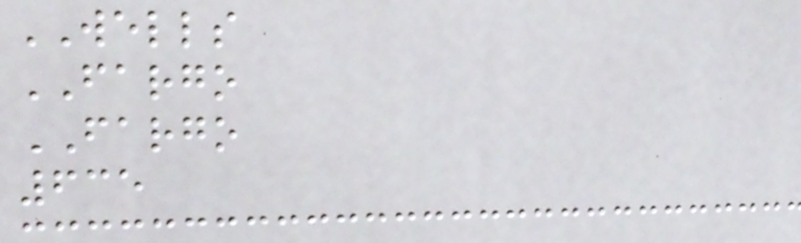WELLS
FARGO
FARGO
635
